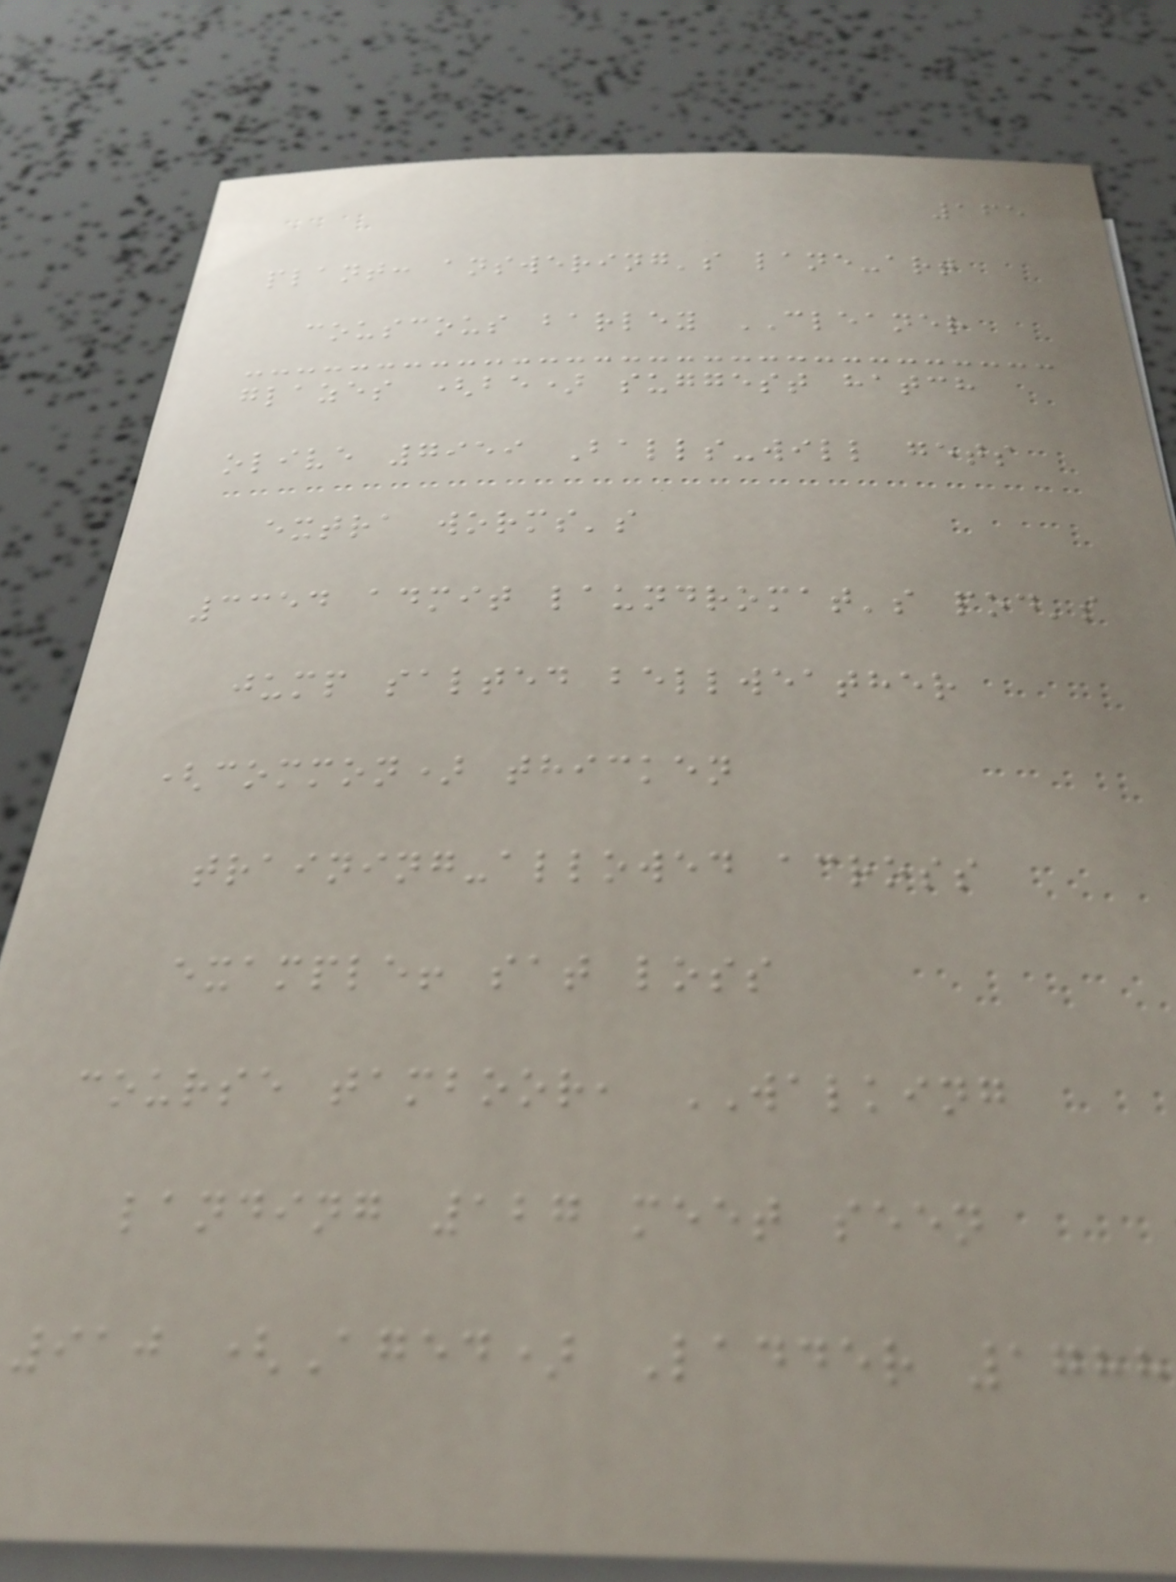165
plant: answering's lane-art
couscous barley CLEANER
glazes (be) suggest hatch
olive 7959 Balls-will gets
extra worms's
3354 admit laundromat's pod's
jump salted bellweather
(common) thicken
training-allowed across
example! sat loss
course tamboor, WALKING
landing 127 meet seen
910 (Aged) Ladder 1788
